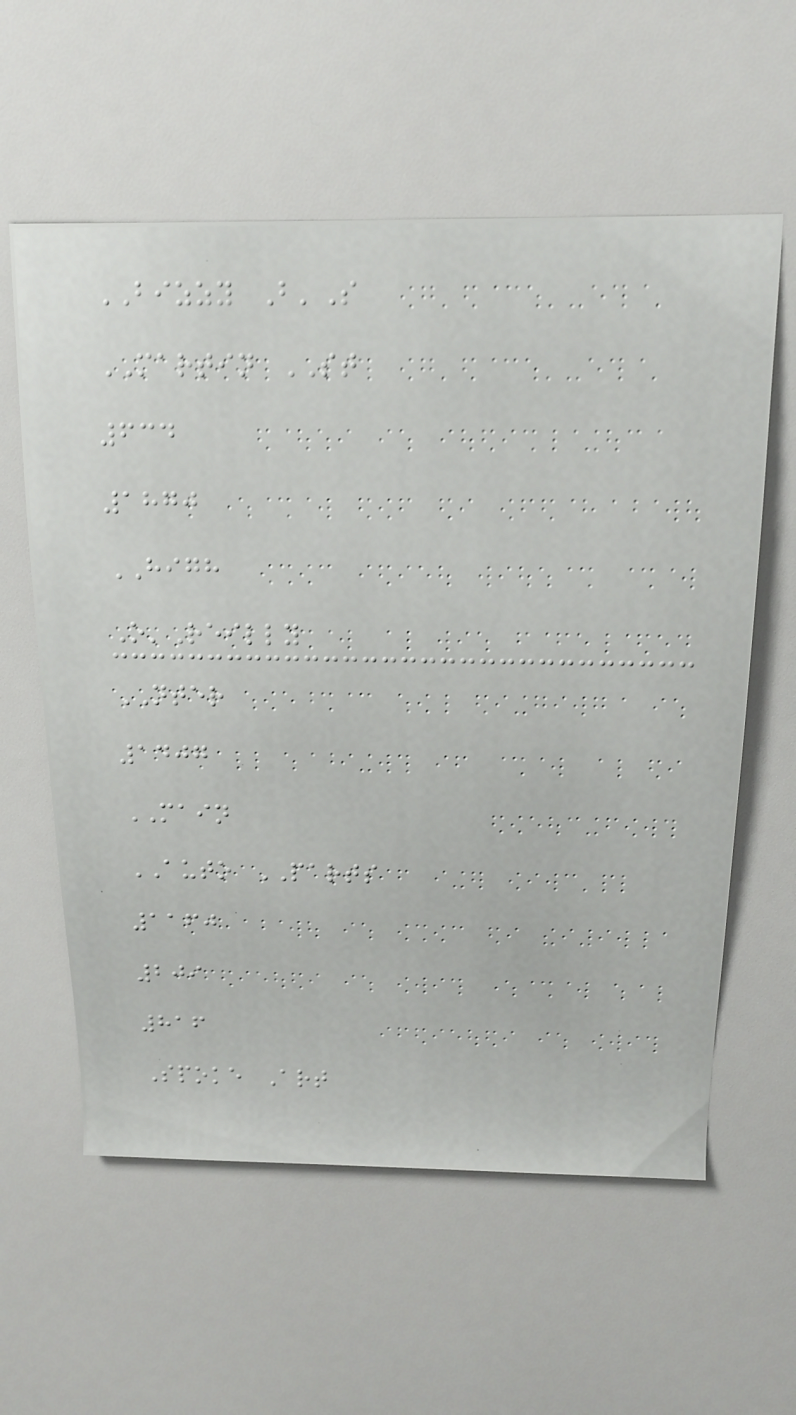BIZZY B'S
MARTIN ST
634
1870
HIGH
O'Reilly
NTER
1407
MAIN
AUTO PARTS
1160
209
816
Spoke Art
